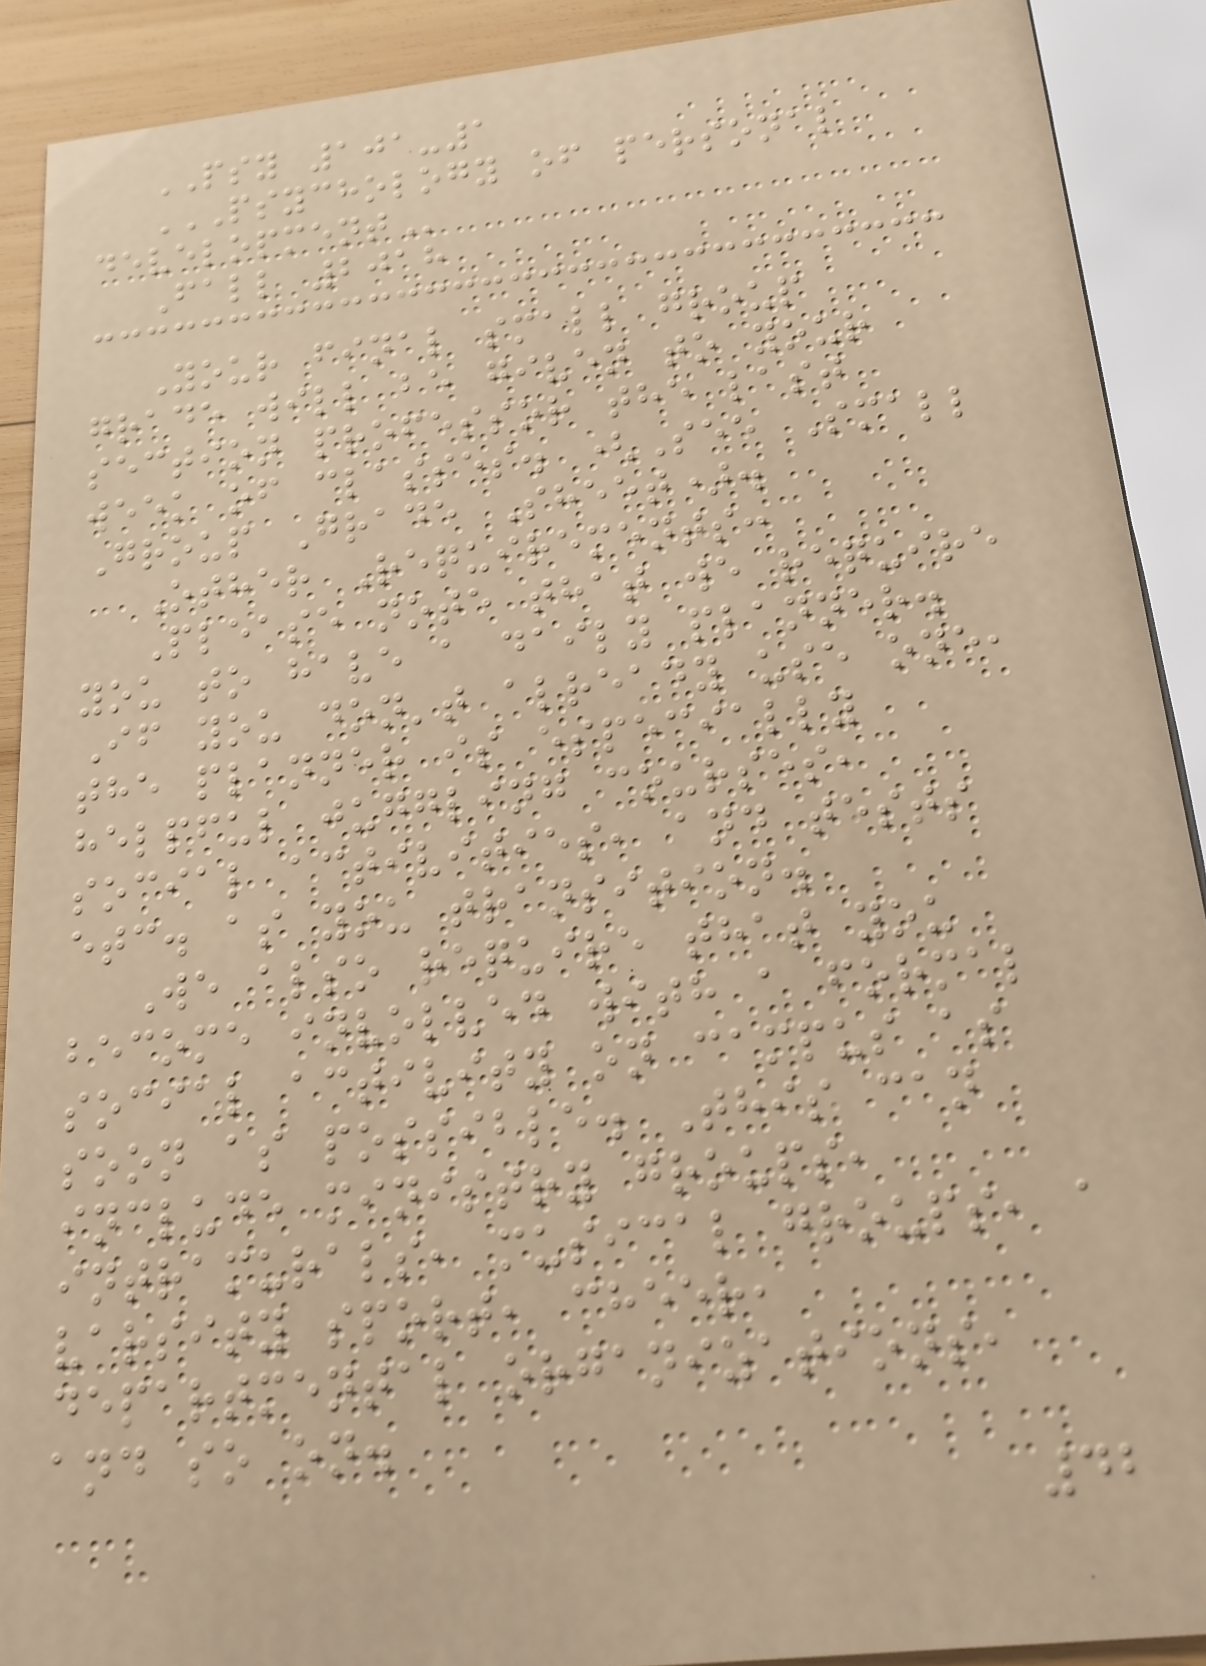PSY 101-1
PSYCHOLOGY OF PERSONAL
DEVELOPMENT
Fall 2018
Your final small group
grade will be given to your
section professor the last
week of classes. (See Small
Group Grade Sheet).
Other Requirements:
Please note that we require
you to have a daily planner.
If you don't already use one,
the planner is especially
helpful juggling courses,
social activities, and tests
etc. as you transition.
We also require that you
become involved with a formal
social activity on campus as
soon as possible. This can
include ministry groups,
intramurals, musical groups, a
varsity sport, cheer,
departmental organizations,
and so on.
42
